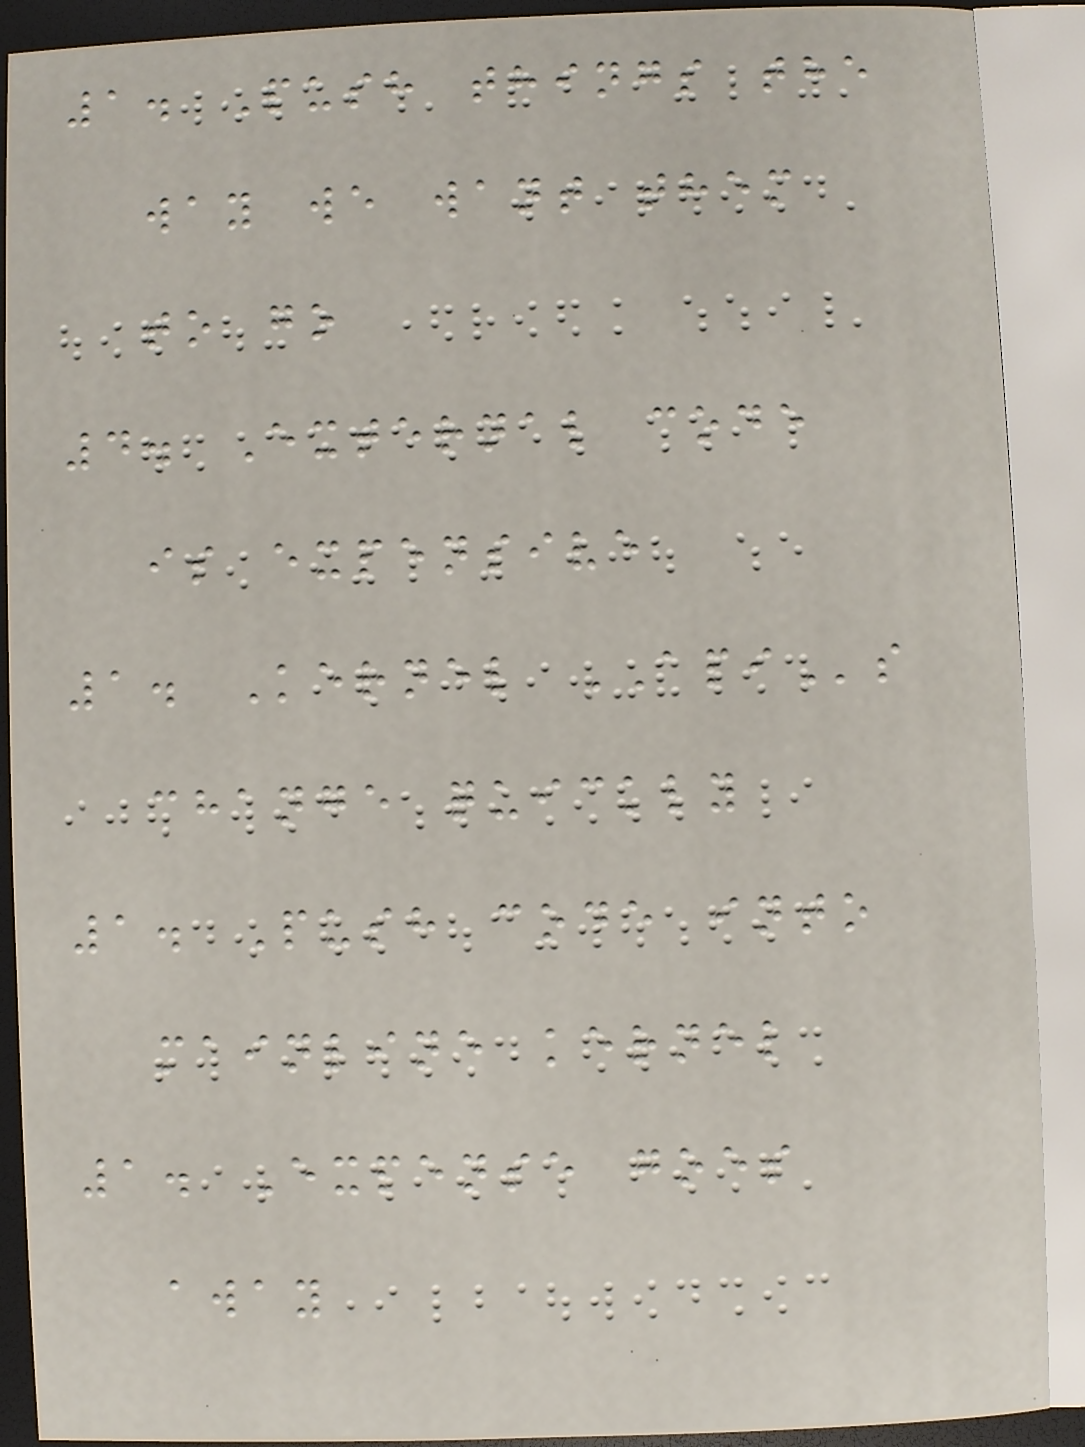1. Push things the
way we want them
to go
4. External code
is expensive
1. Kernel APIs
change quickly
1. Push code into
mainline kernel
1. Expense goes
away
